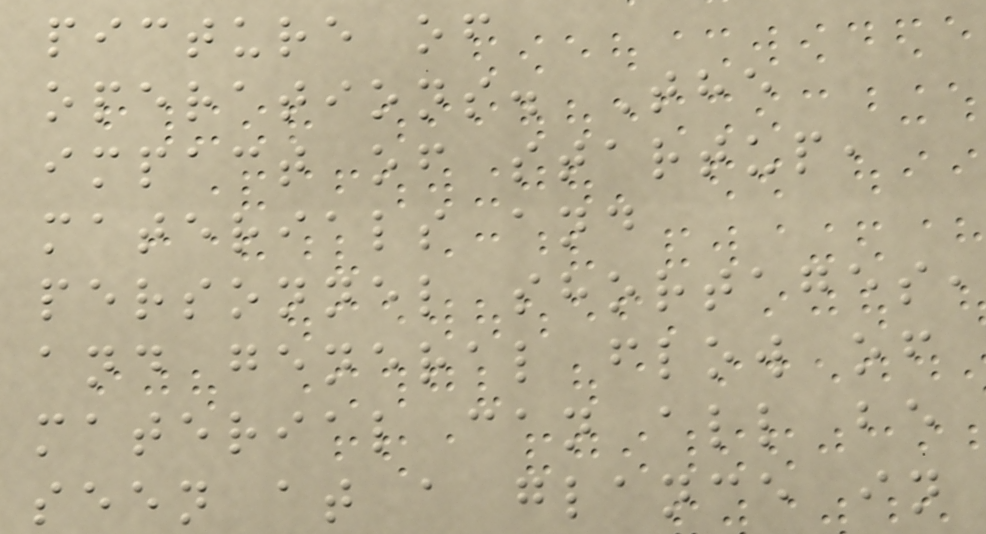picture of
operations. The
impact of startup,
materials and
personnel shortages,
and general flow of
material can all be
seen at a glance in
